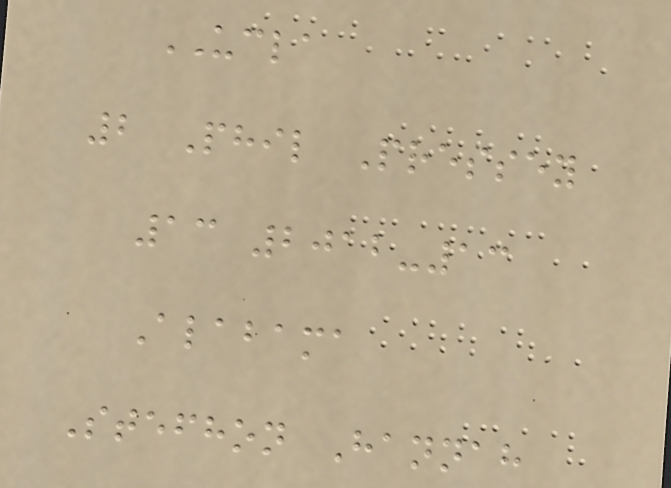UCLA
2 Phil Pressey
13 2012-13
Alabama
Stefhon Hannah
